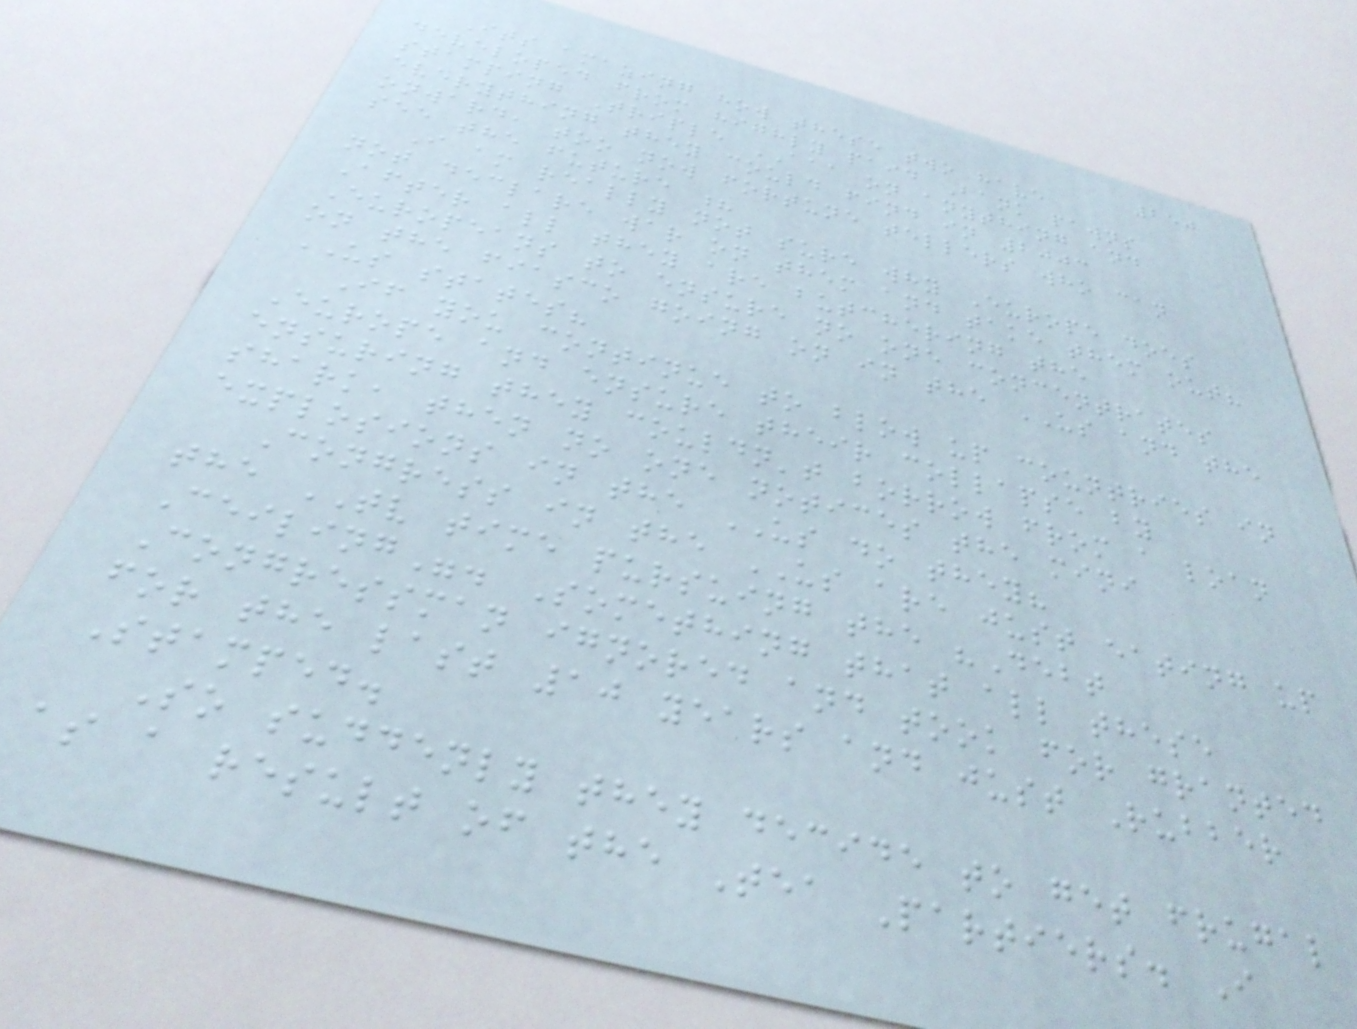250
Its amazing how these two have
developed from highly paid Bank pawns
stamping Triple AAA on anything and
everything they could find in 2003
onward, too now fortune tellers who can
see the future ?
I am really not sure why Europe does
not declare war on them and take them out?
After all they are butchering the
Europeans to ensure no one concentrates
on the fiasco going on in the US and the
US states?
If you continue to blow up countries in
Europe and ensure their collapse by
ensuring they couldn't borrow from a loan
shark, then no one notices the mini
explosions in the US do they?
Congress in the US are just eating up
the TV time pursuing the "Debt
Ceiling". Something that all these
Congressman ignored and took for granted
for the last 10 years and just Rubber
Stamped.
So suddenly they decide to get frugal
as a result of the Tea Partiers. I
